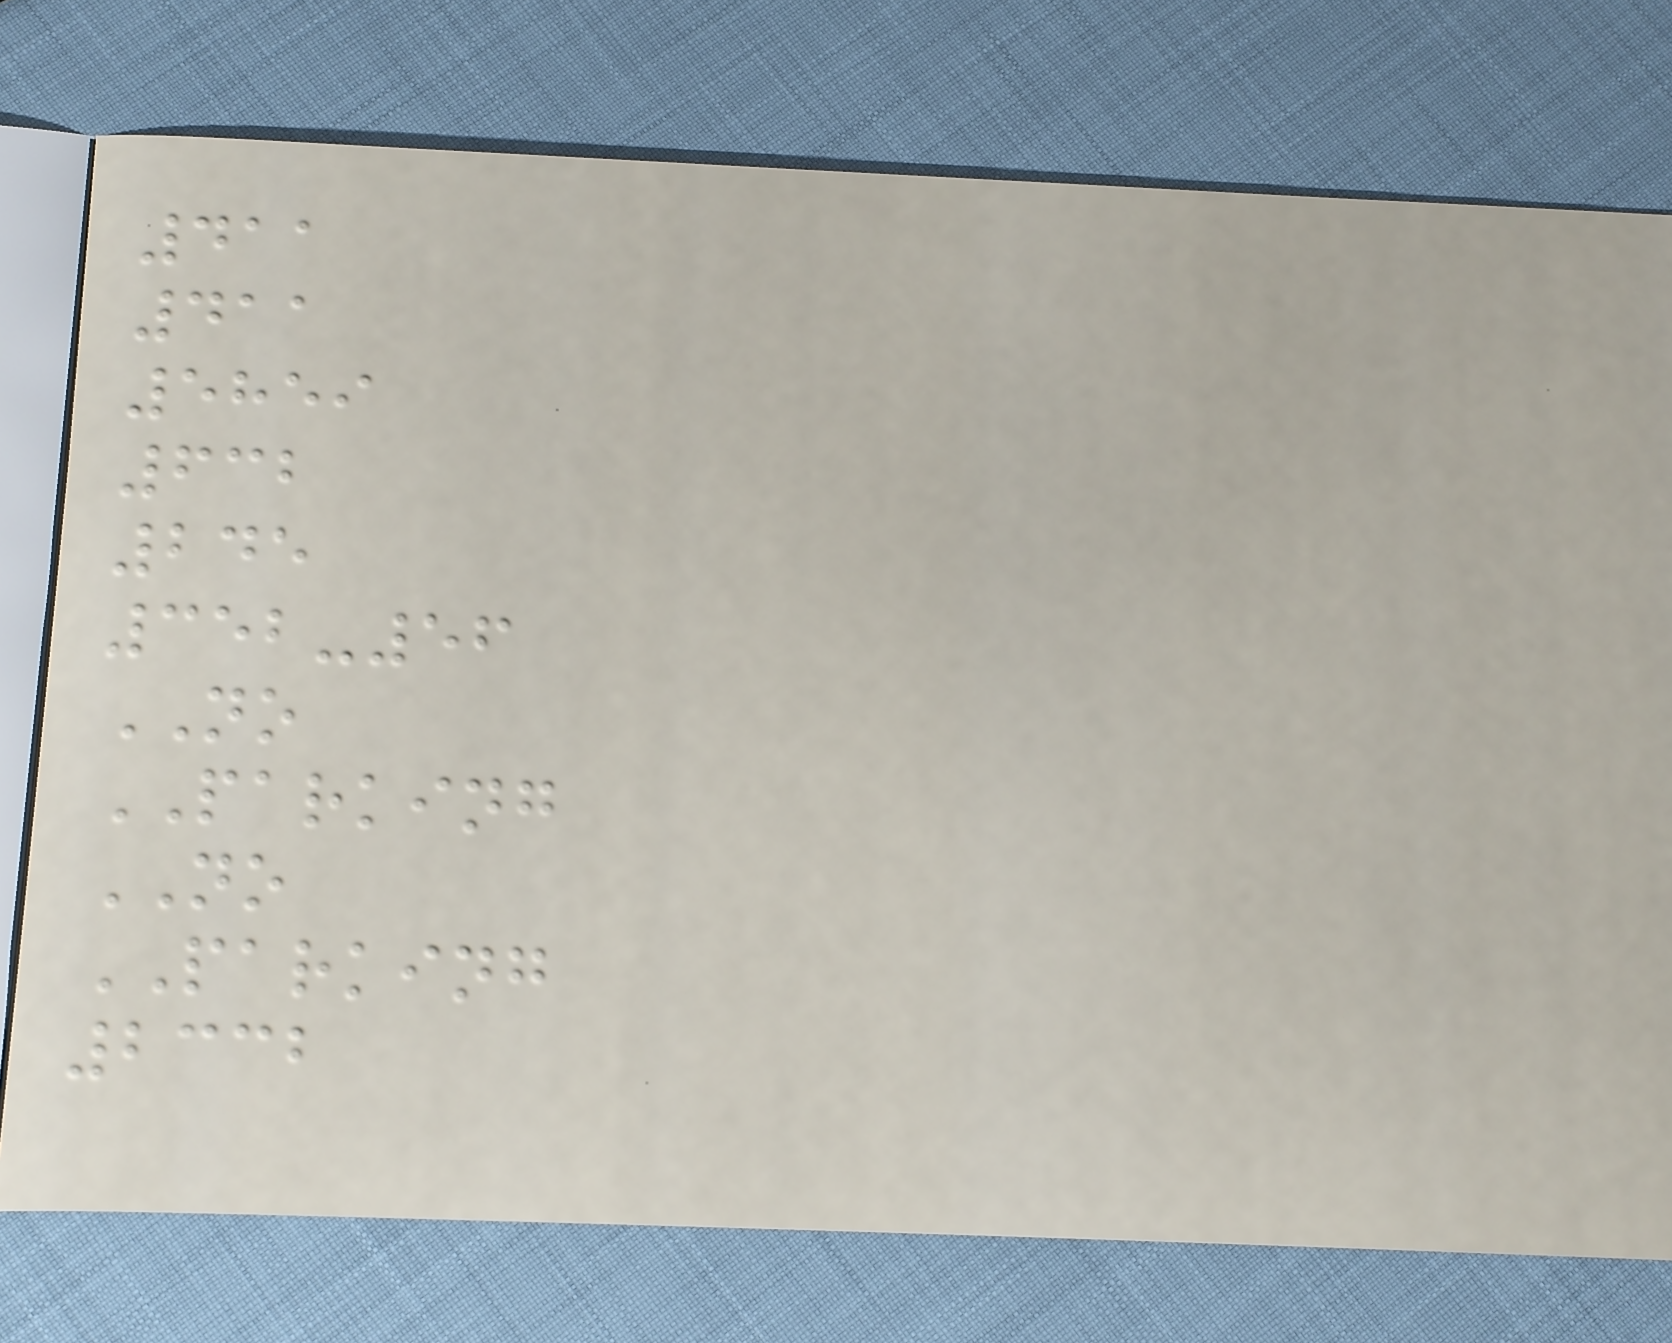411
411
5859
632
245
352-56
NO
PARKING
NO
PARKING
2332
